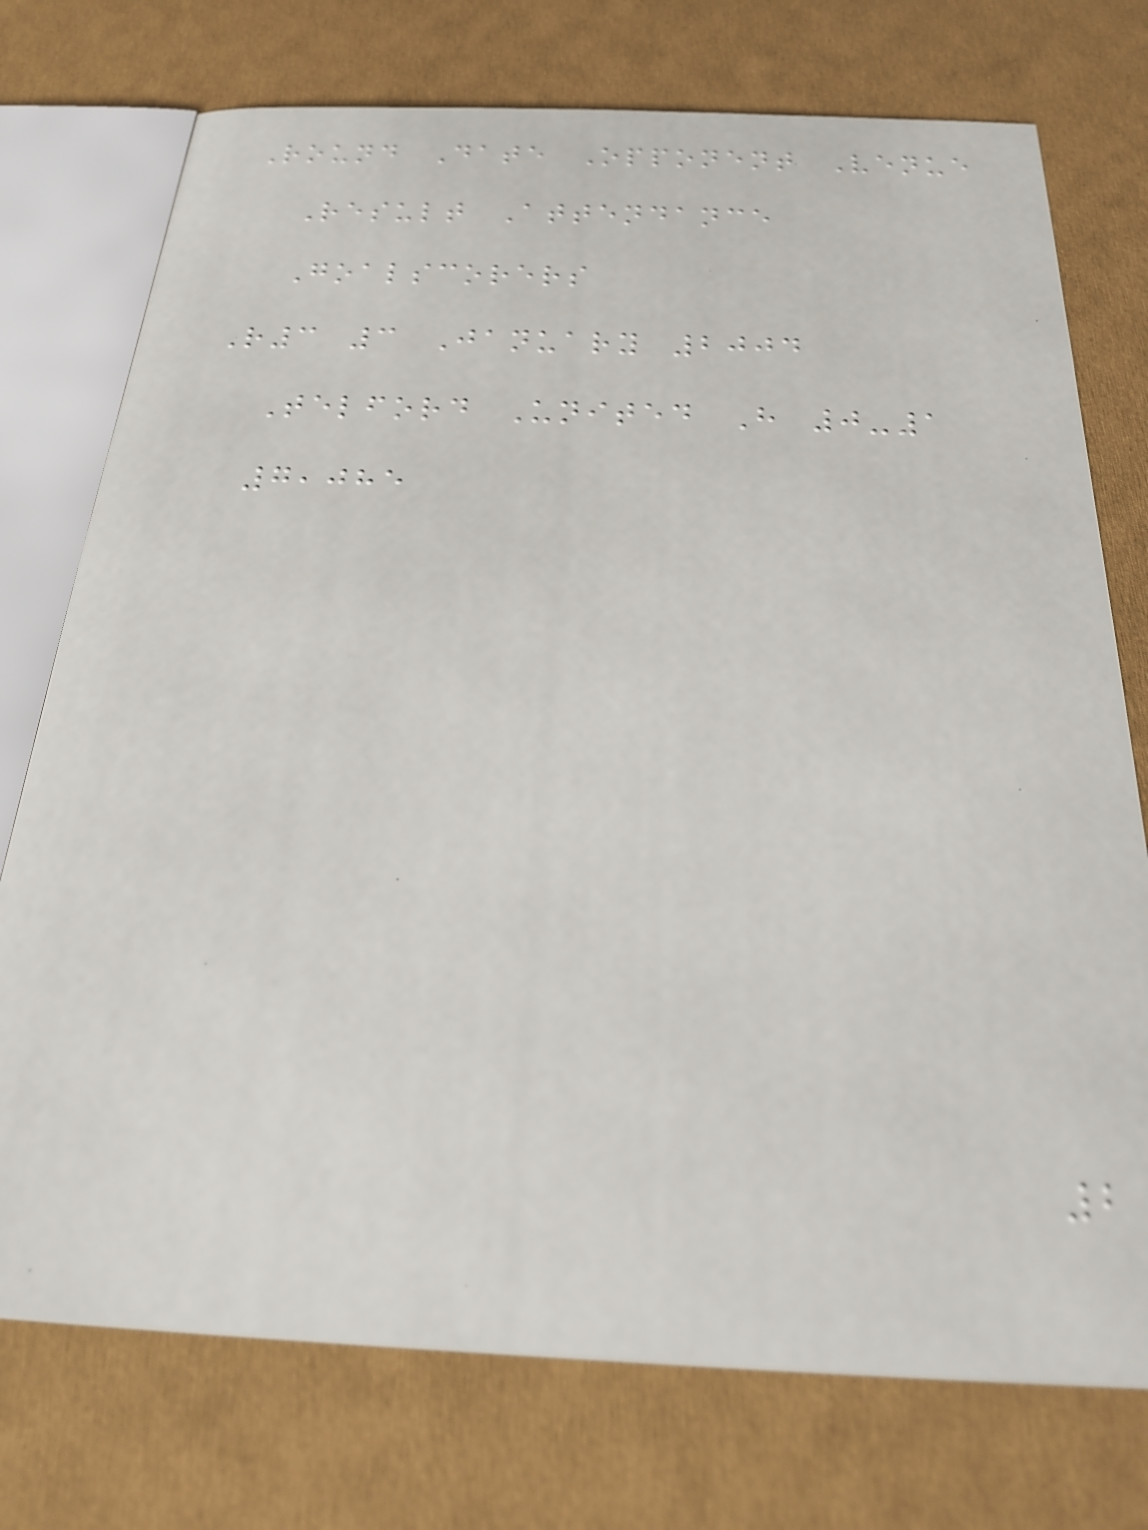Round Date Opponent Venue
Result Attendance
Goalscorers
R3 3 January 2004
Telford United H 0-1
7,085
2
